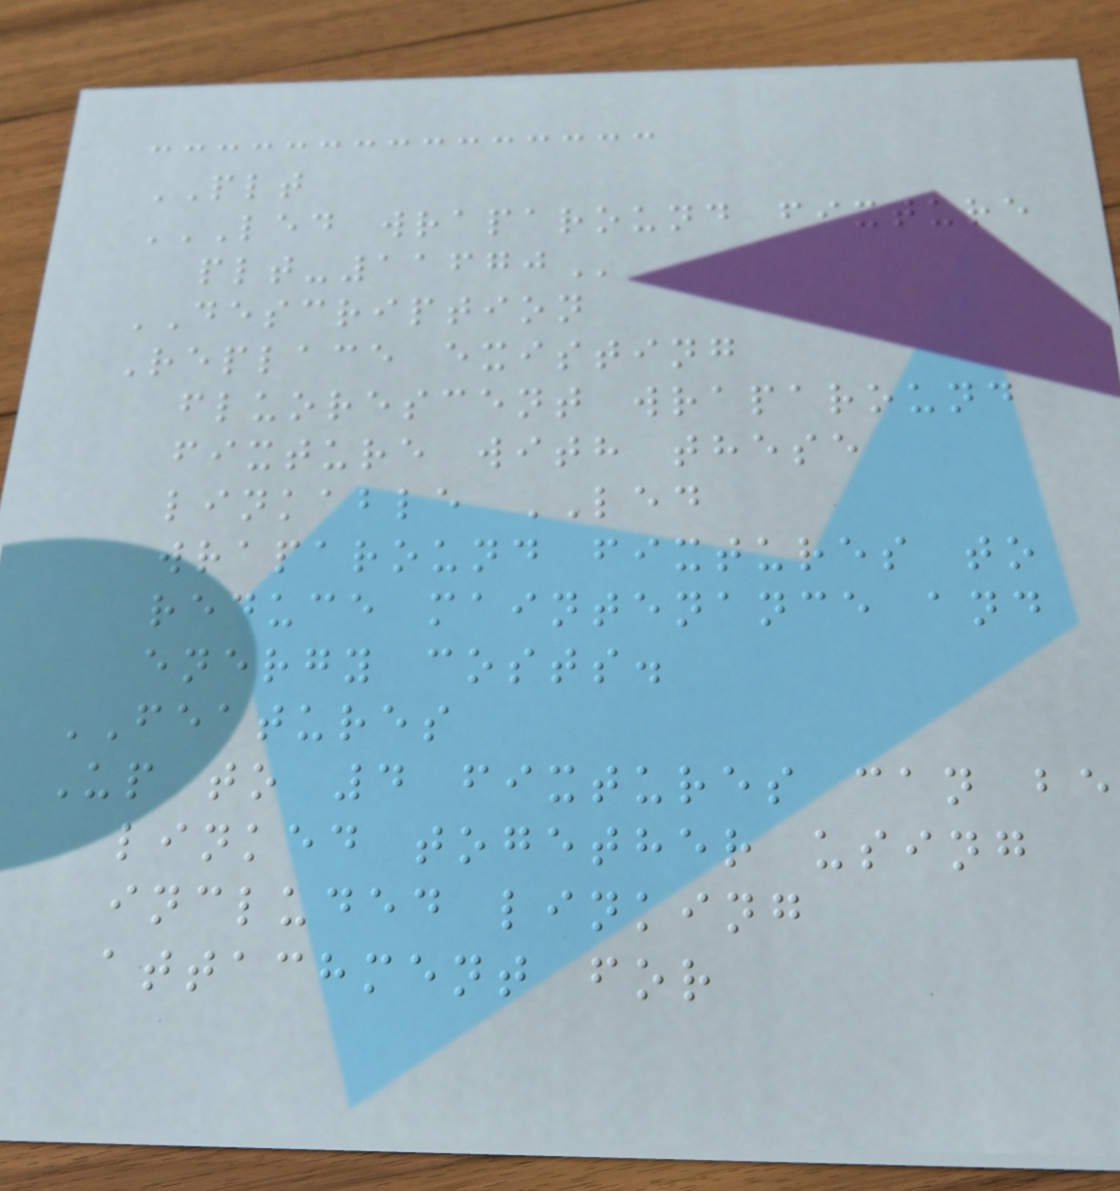PLT
LED WRAPAROUND FIXTURE
PLT-11670
DESCRIPTION
Replace existing
fluorescent wraparound
fixture with these
linkable LED
wraparound fixtures to
reduce maintenance and
energy costs.
FEATURES
Up to 4 fixtures can be
linked together using
included linking
attachment for
